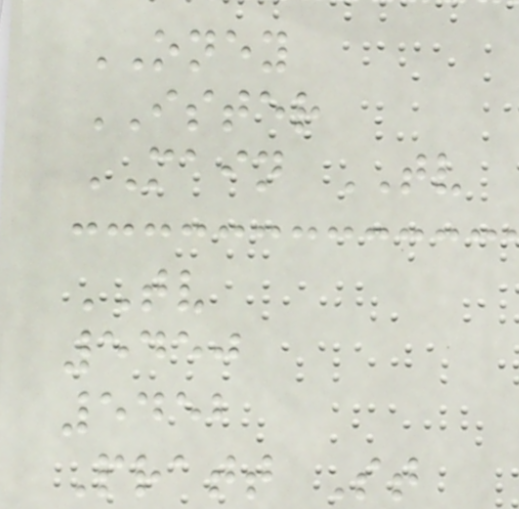ONEY
ISTER
MAIN TV
TV
5450
5452
Pratt St
